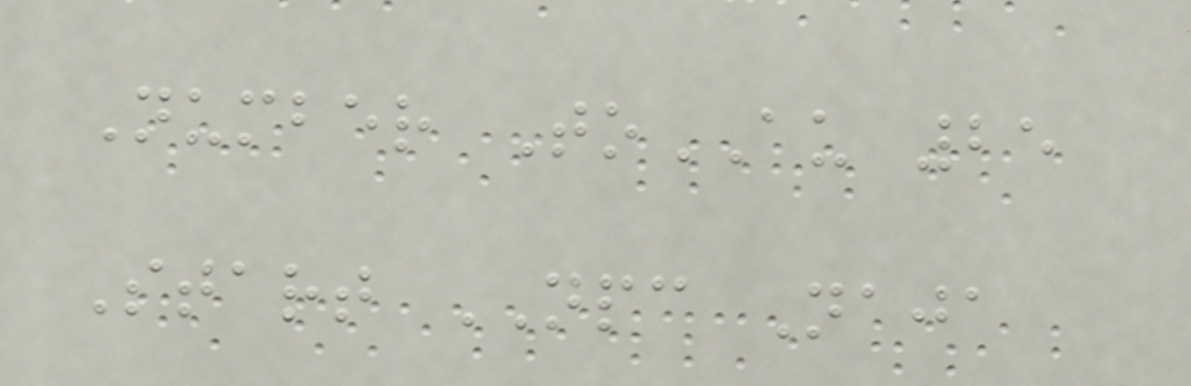Number ToAU 25
Start NPC Naja
